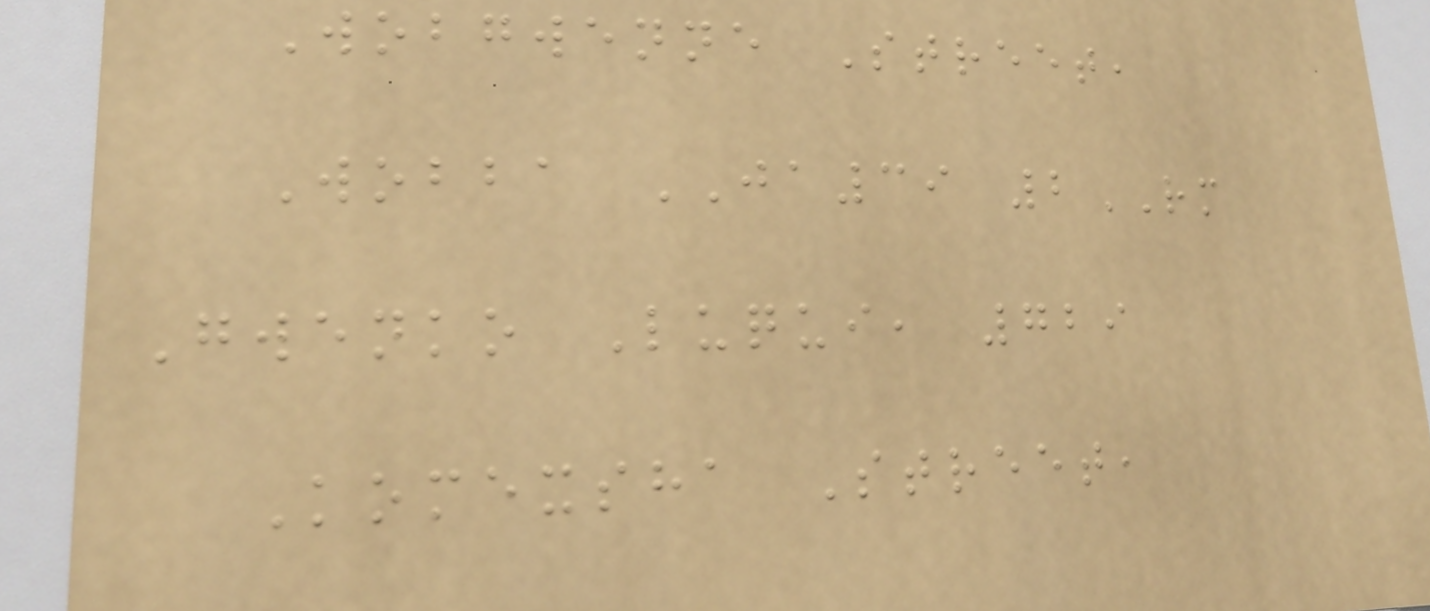Wobgwenne Street,
Wobba JA39 2RM
Gwenko Luqui, 729
Komexsha Street,
